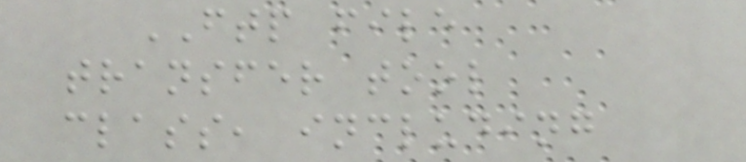FTP file
transfer tool
class, including
